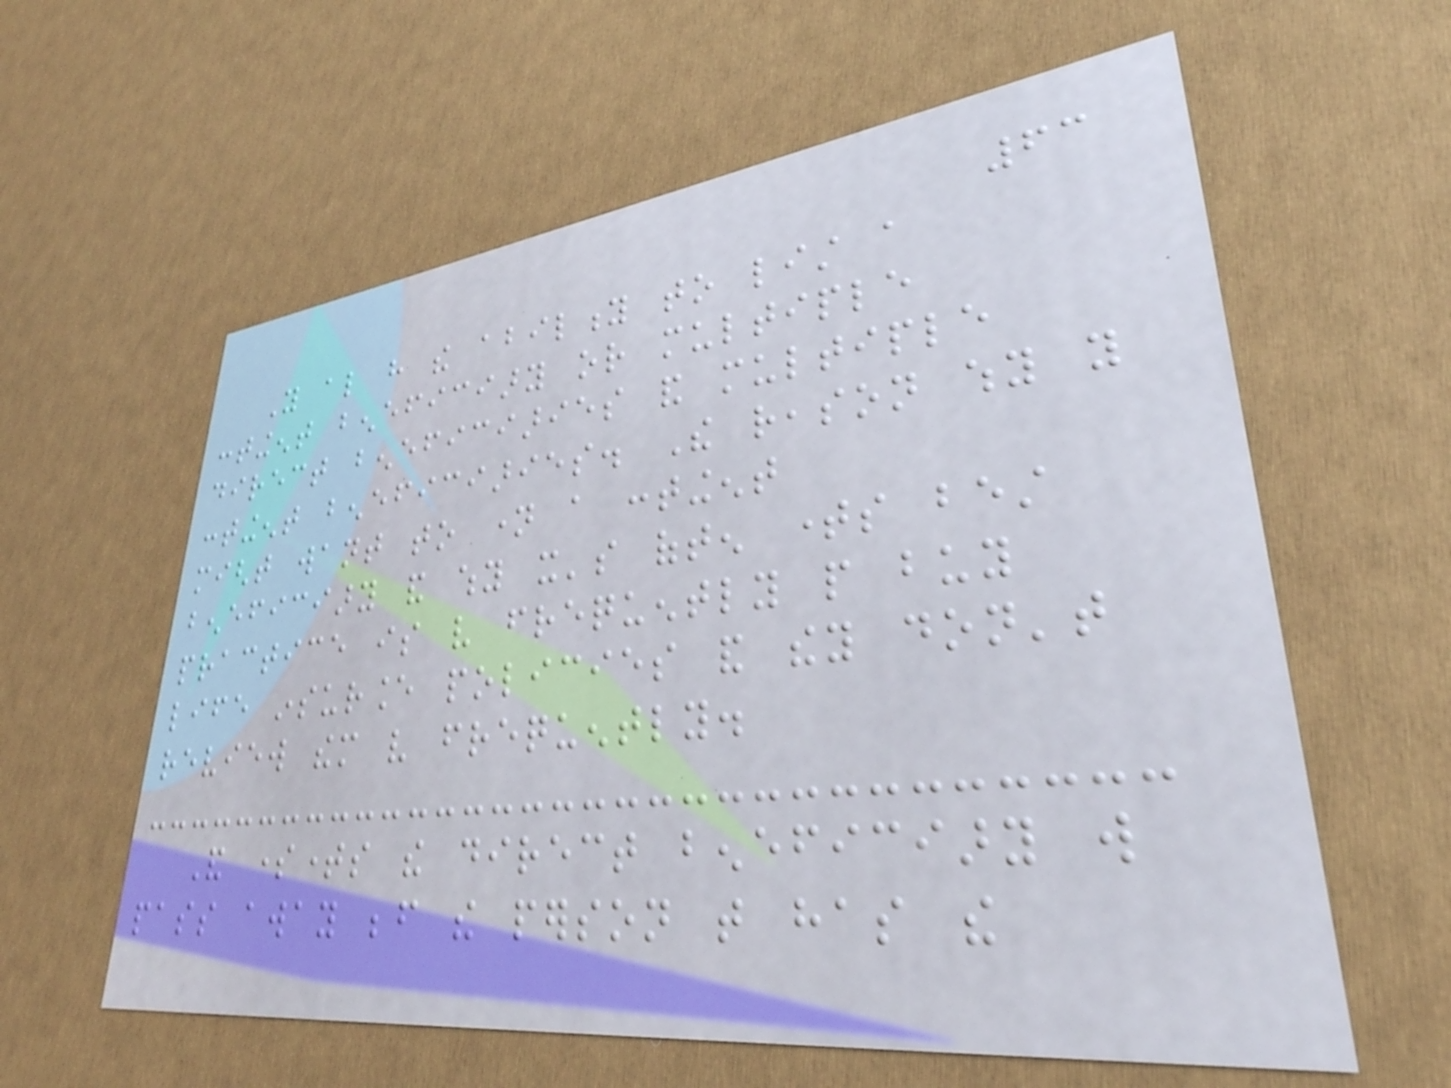63
You also have the ability to list a
contingent beneficiary or multiple
direct beneficiaries and multiple
contingent beneficiaries. The reason why you
might want to name a contingent
beneficiary and why it's often times best
practice is very frequently people buy
life insurance policies and they don't
review them very frequently.
And sometimes the direct beneficiary will
pass away before the person that has the
